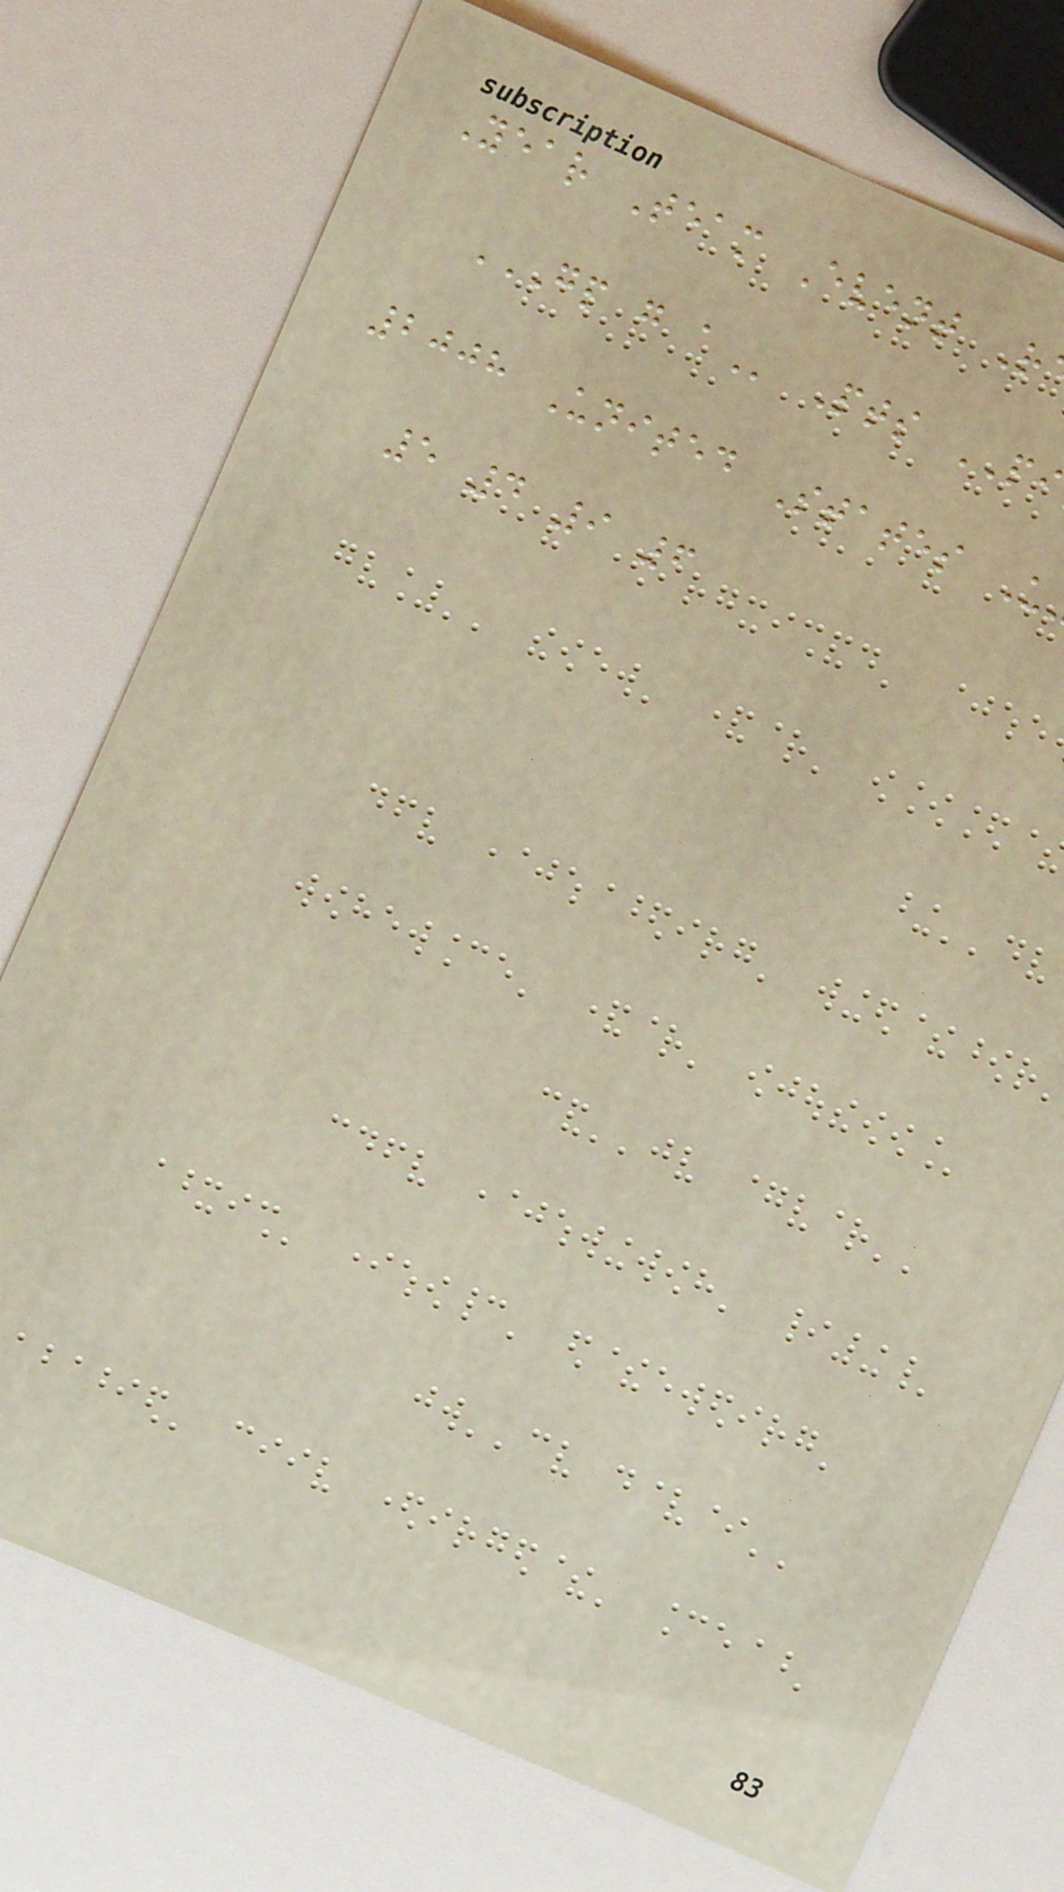Year Team Event R
GP G A Pts PI
2008 United States U
5 4 9 6
